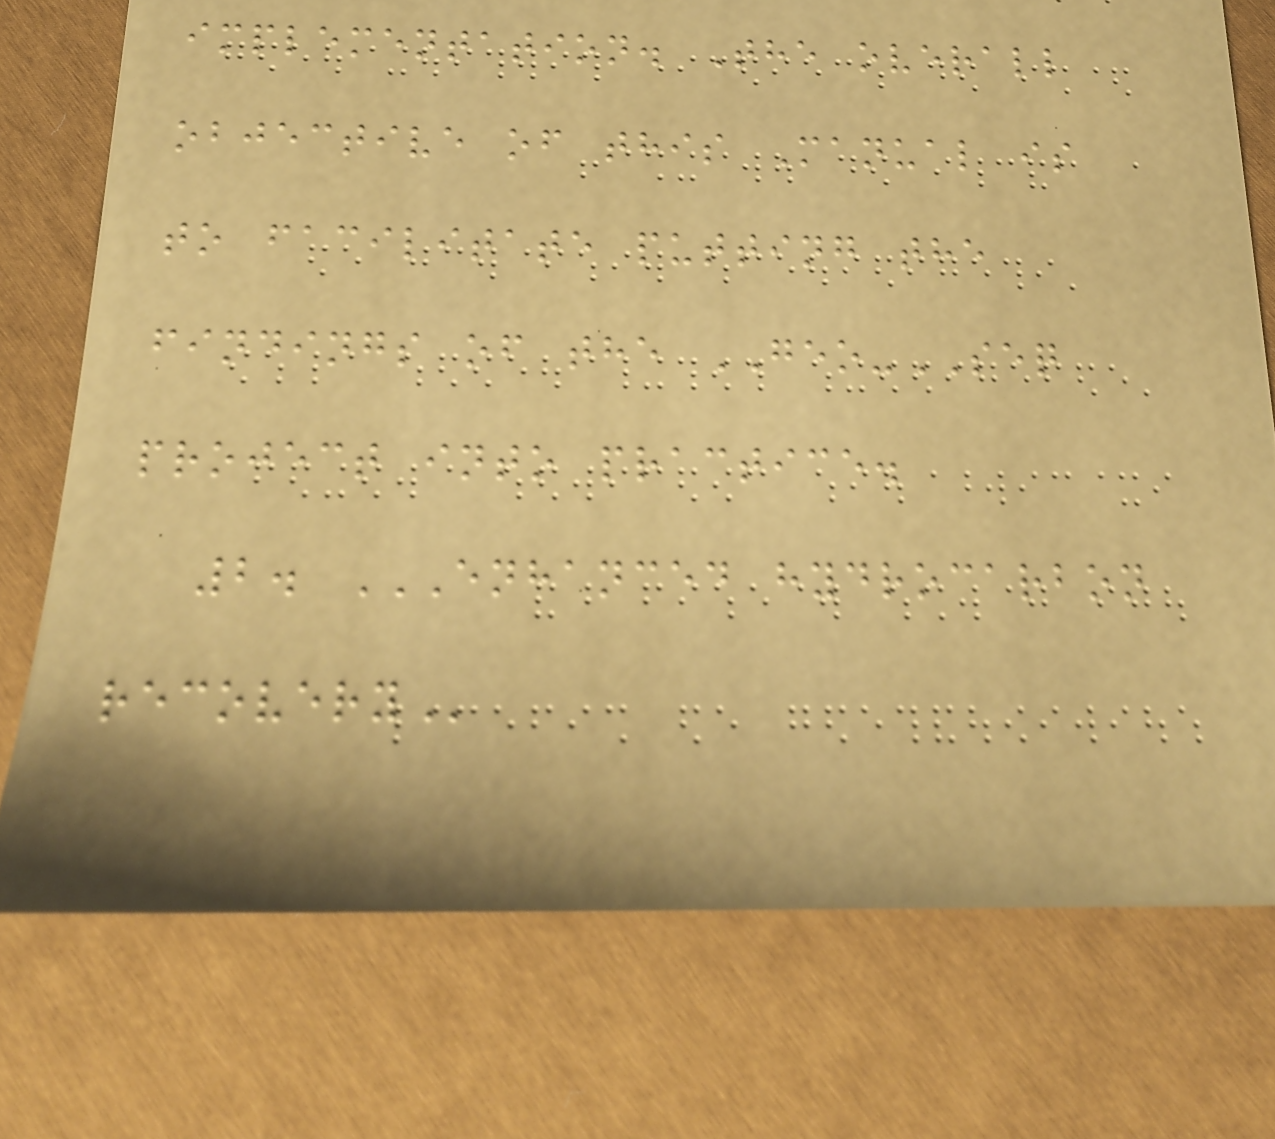implementation. The overall
objective of this Manual is
to facilitate putting the
findings of the GEO-SEQ
project into practice.
2. ENHANCED HYDROCARBON
RECOVERY
